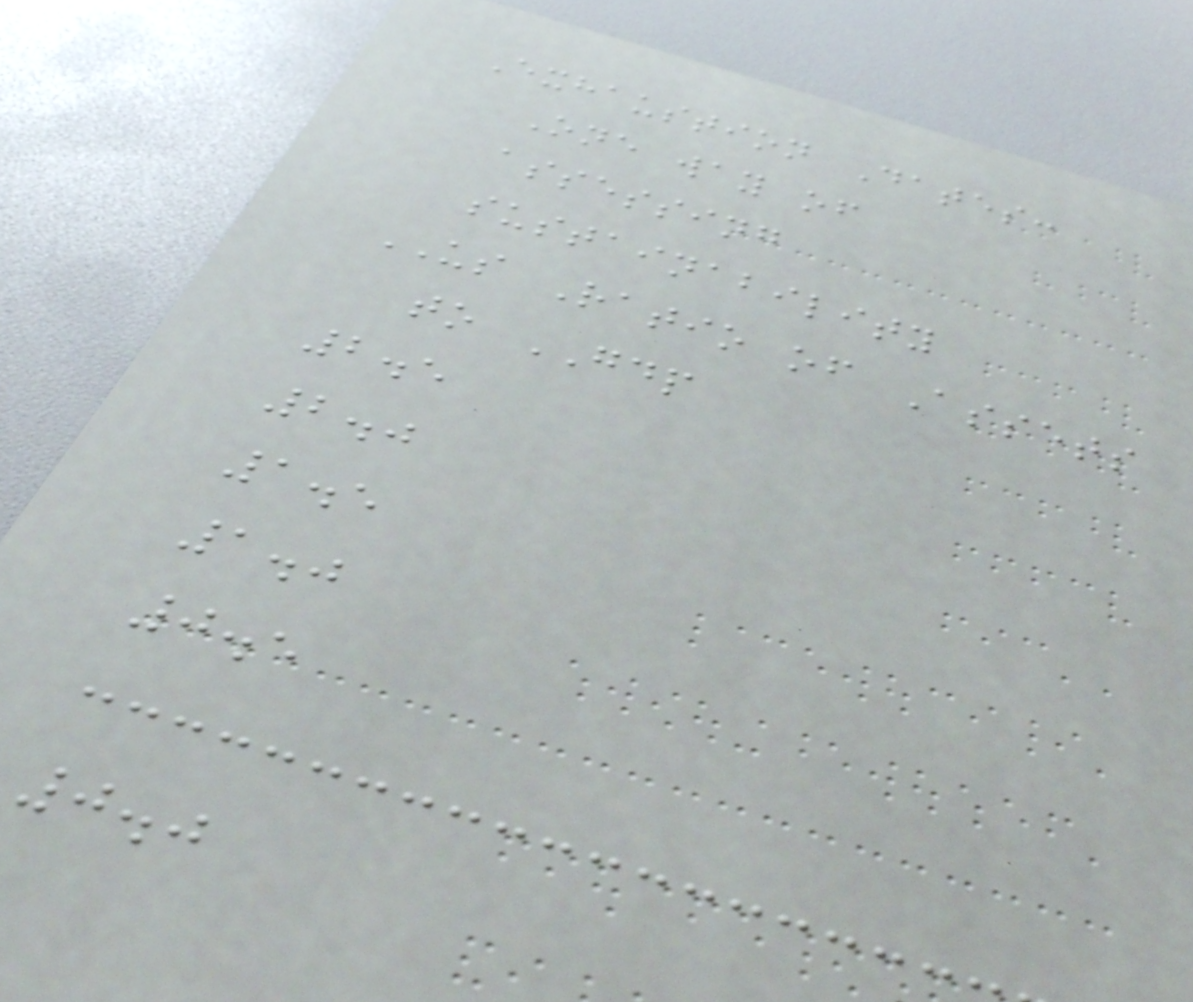Exhaustion Dates:
One way of
assessing
sustainability
US Ratio of Assets
to GDP
2.5
2.0
1.5
1.0
0.5
0.0
